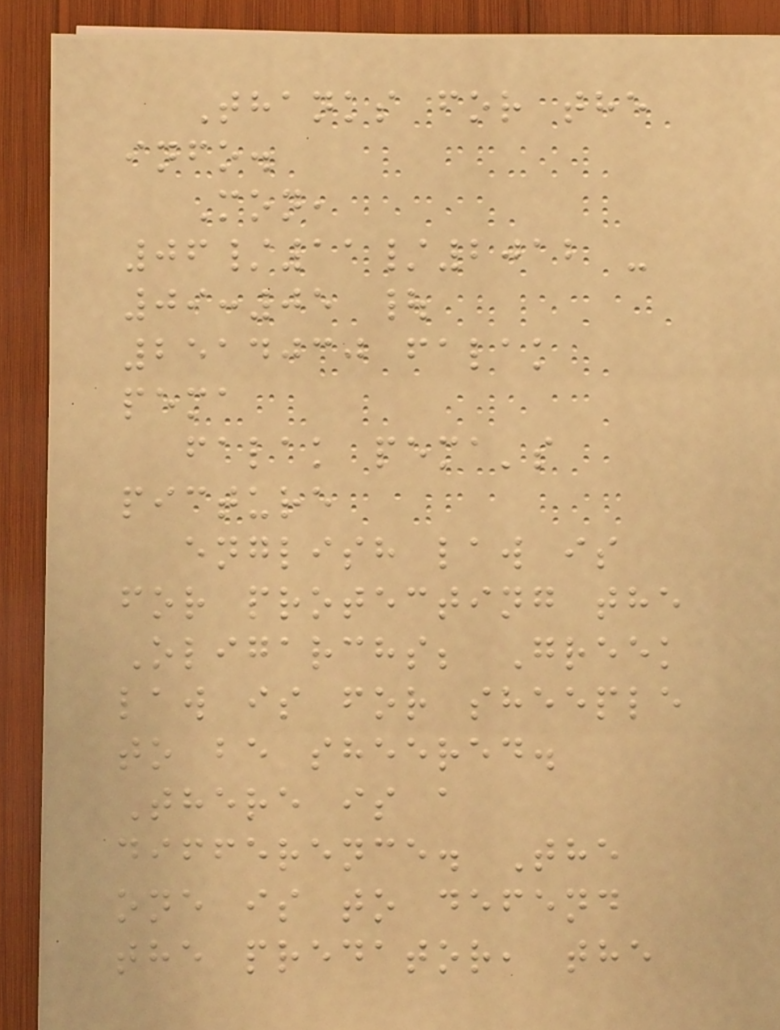Thanks for the
info.
Mon,
06/11/2012 -
09:05 |
2514030 falak
pema
falak pema's
picture
english law is
for protecting the
Oligarchs; Greek
law is for sheeple
to be sheered.
There is a
difference. The
one is to defend
the predator, the
